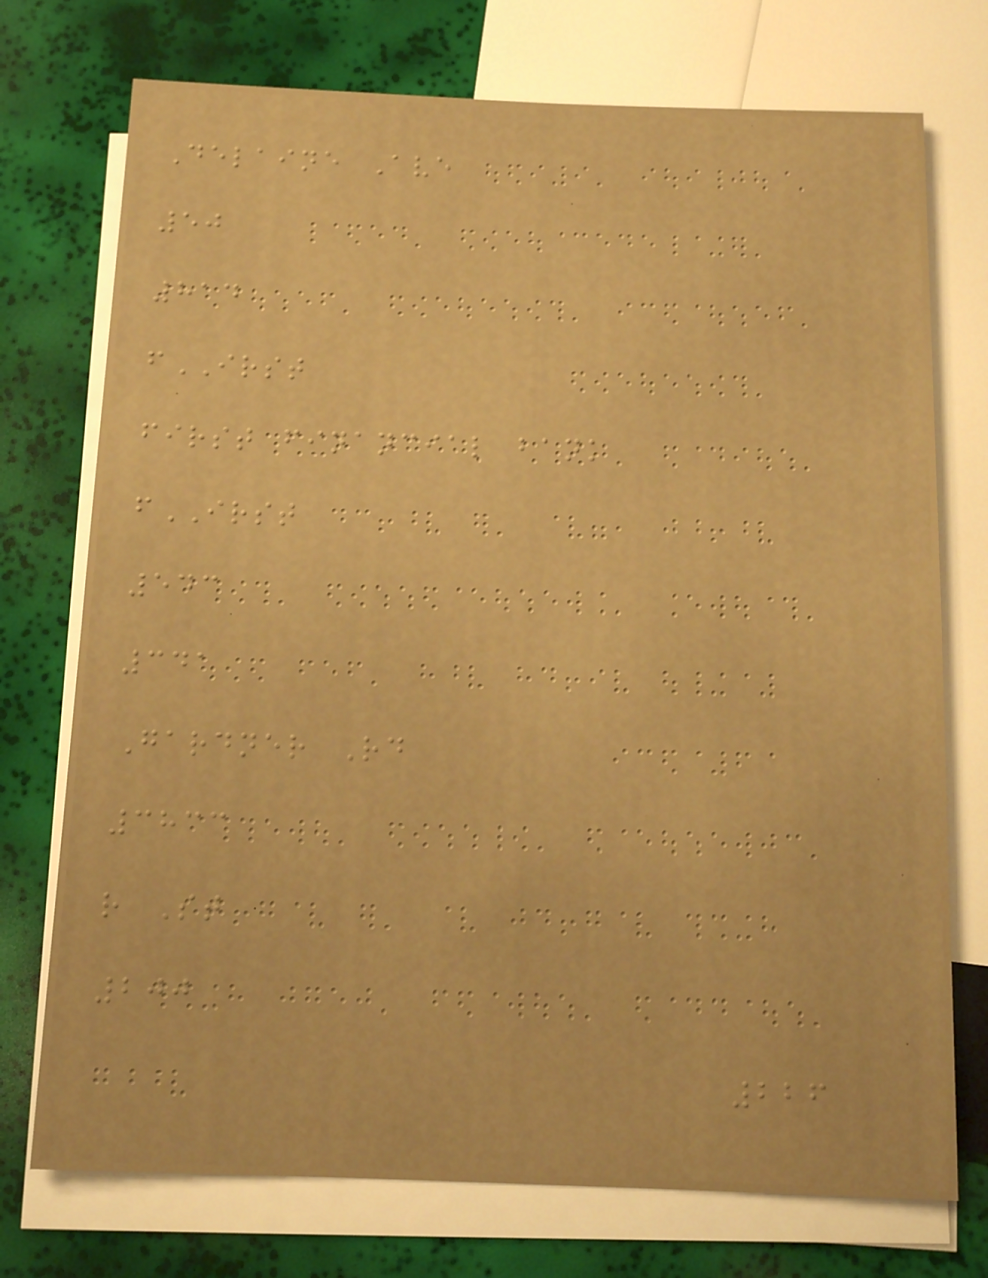Delaine Ave
50
814
fIRST
first financial bank
fIRST
543
341
Gardner Rd
3833
r St
200
226
